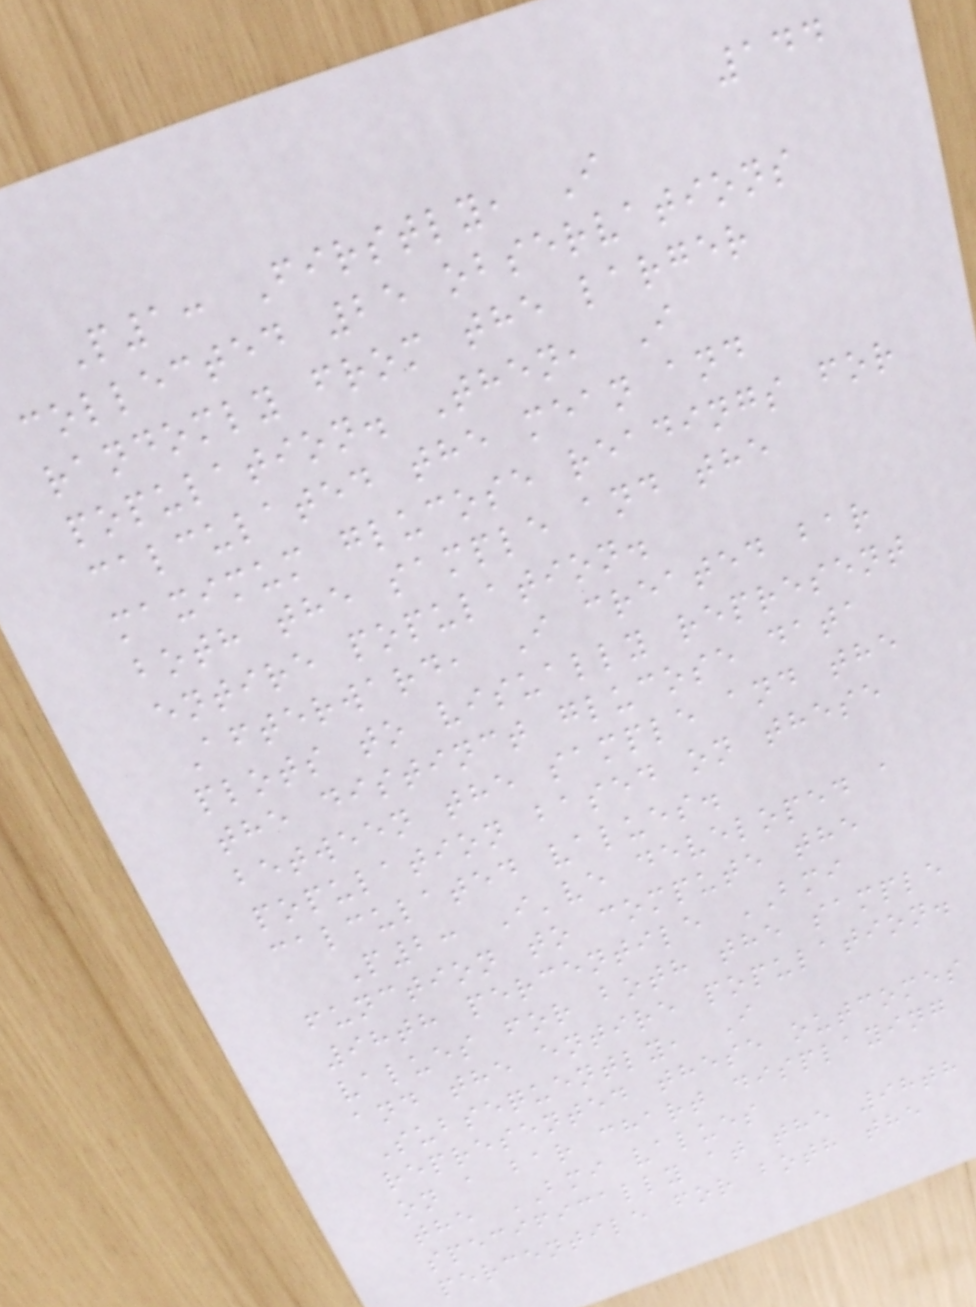144
P1: Firstly, I
collected 25 observations
randomly from the larger
population. Then, I
calculated the mean and
maximum glucose readings for
both the sample and the
entire population.
Afterward, I created bar
plots to visually represent
the distinct glucose data
between the sample and the
population based on these
calculated values.
P2: I've developed a
function to compute the
98th percentile BMI
values for both the sample
and the entire population.
Subsequently, I
represented these outcomes
on a bar chart displaying
the BMI values
specifically at the 98th
percentile for both the
